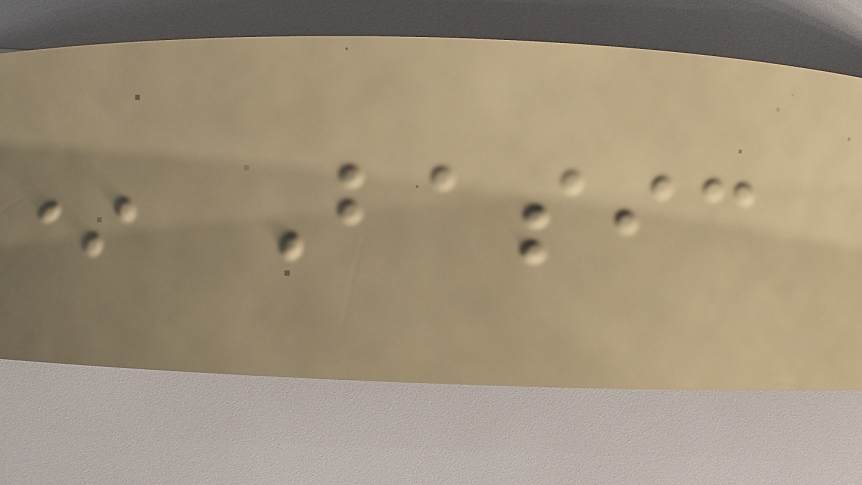* Basic
